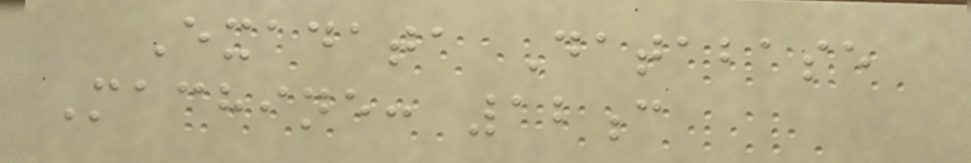Exadata Database
Machine: 12c
